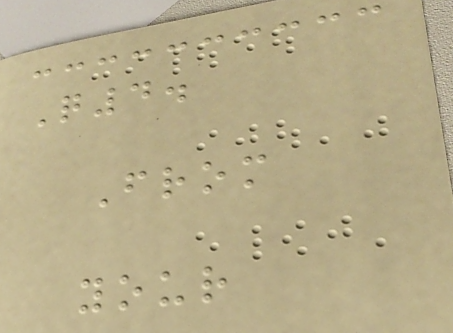Q4.
From
your
